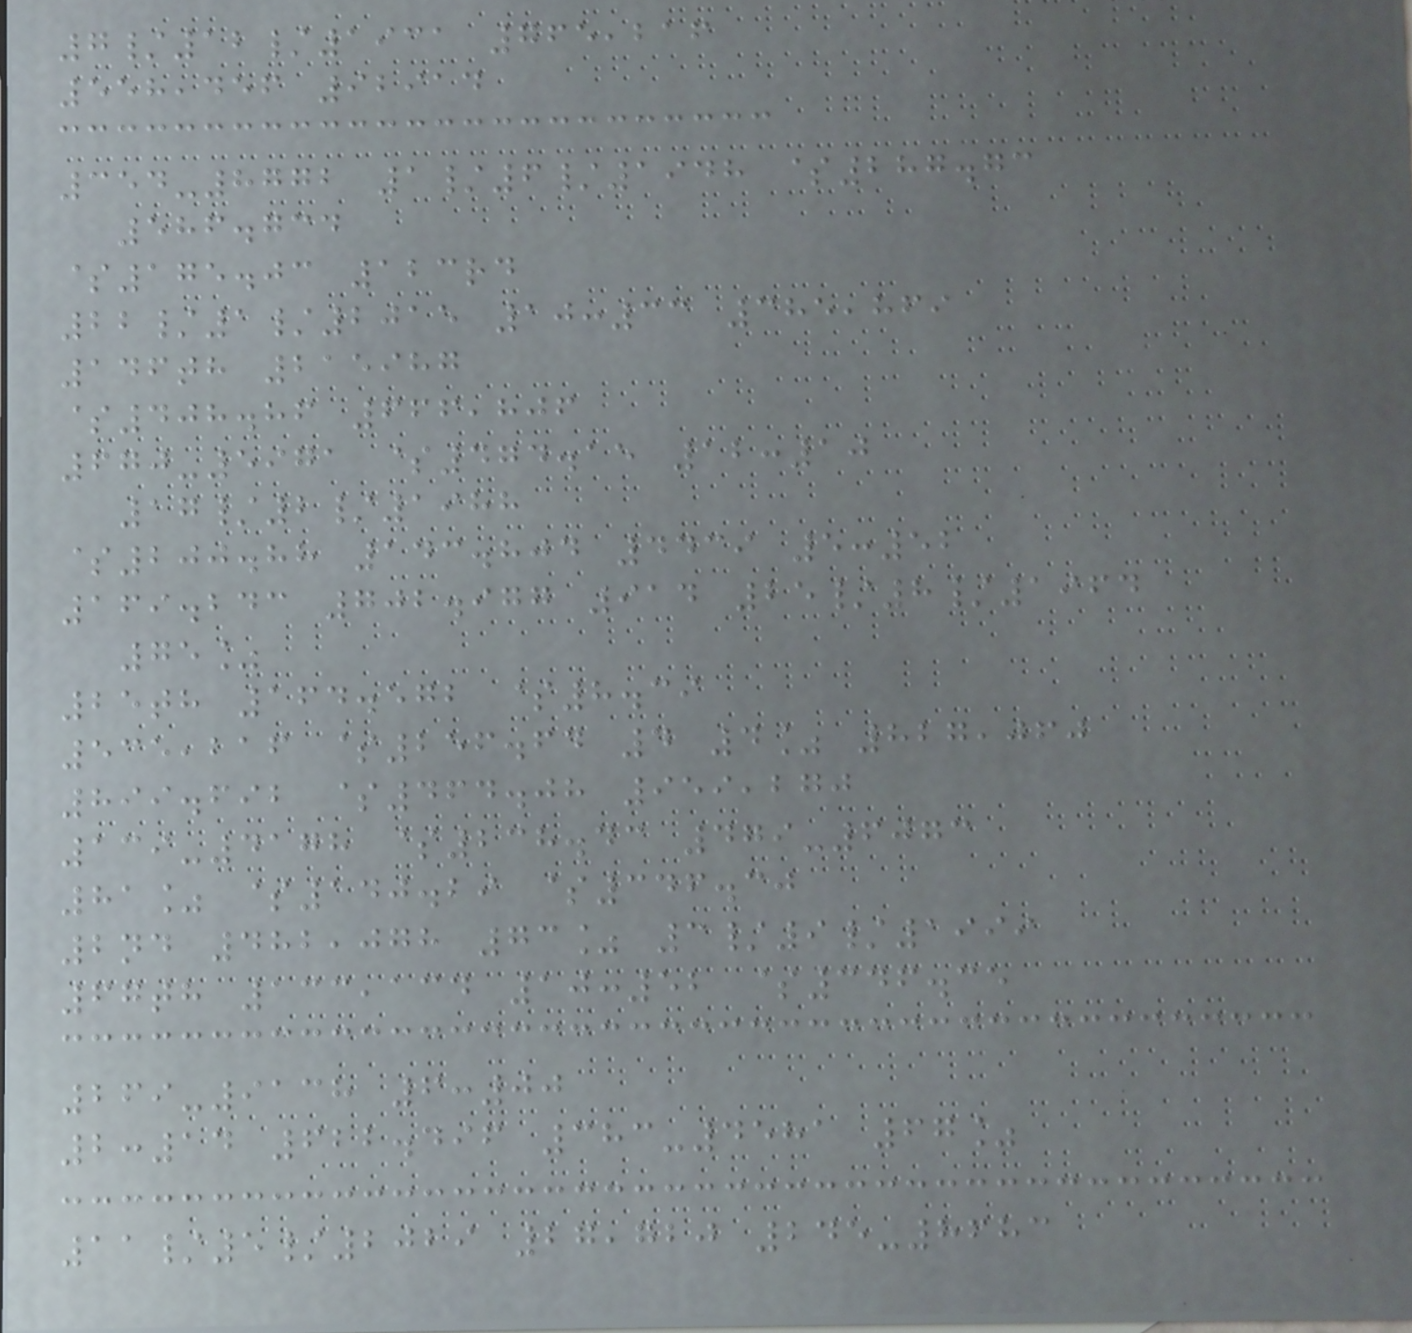7/12/1931 765,216
558,456 92914
354-8772 1/6/1948 $287.73
586.734
$175.03 123rd
22/1/2015 10:33 385,869
146th 215987
$408.86 666,806
670-5971 $474.15 12:10
17/2/1988
$200.88 143.804 4439 5:52
169.243 702.977 914 25/8/1964
75%
25th 164.572 $8.39
535,216 $256.64 4 4% 827,060
899.692 $464.08 959,270
139-4178 $238.43 479-6073
81% $140.29 $346.30
2nd 482,078 73% 3/9/1999
67th 133,134 10:52 $346.35
269-9138 6:00
2:14 622.496 383-4581 67%
11/5/2029 27,720 245-8683
